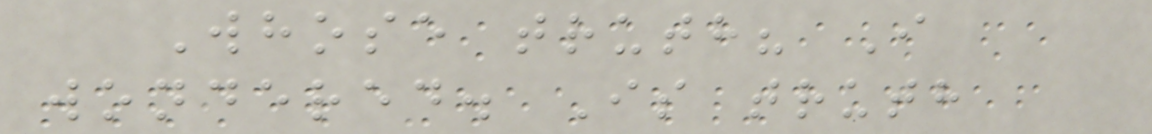Whose truth? I
wondered. Is truth
